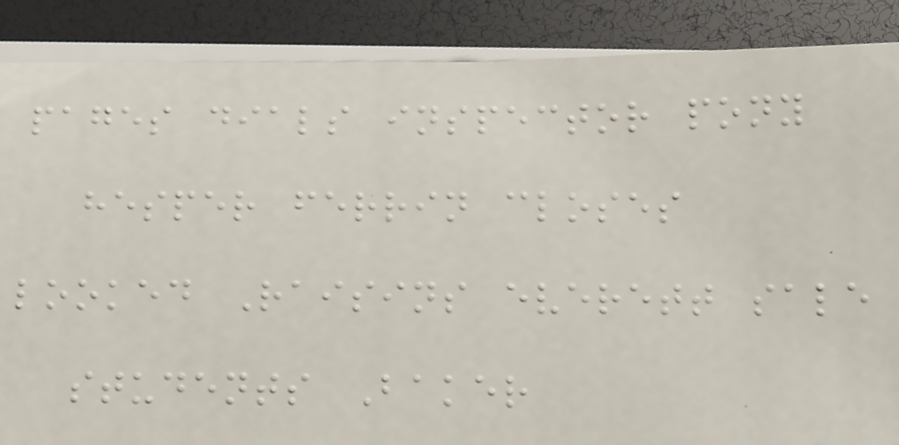pages dials inspector pony
hesper ferrin closes
looked Raisins everett sale
students Baker
